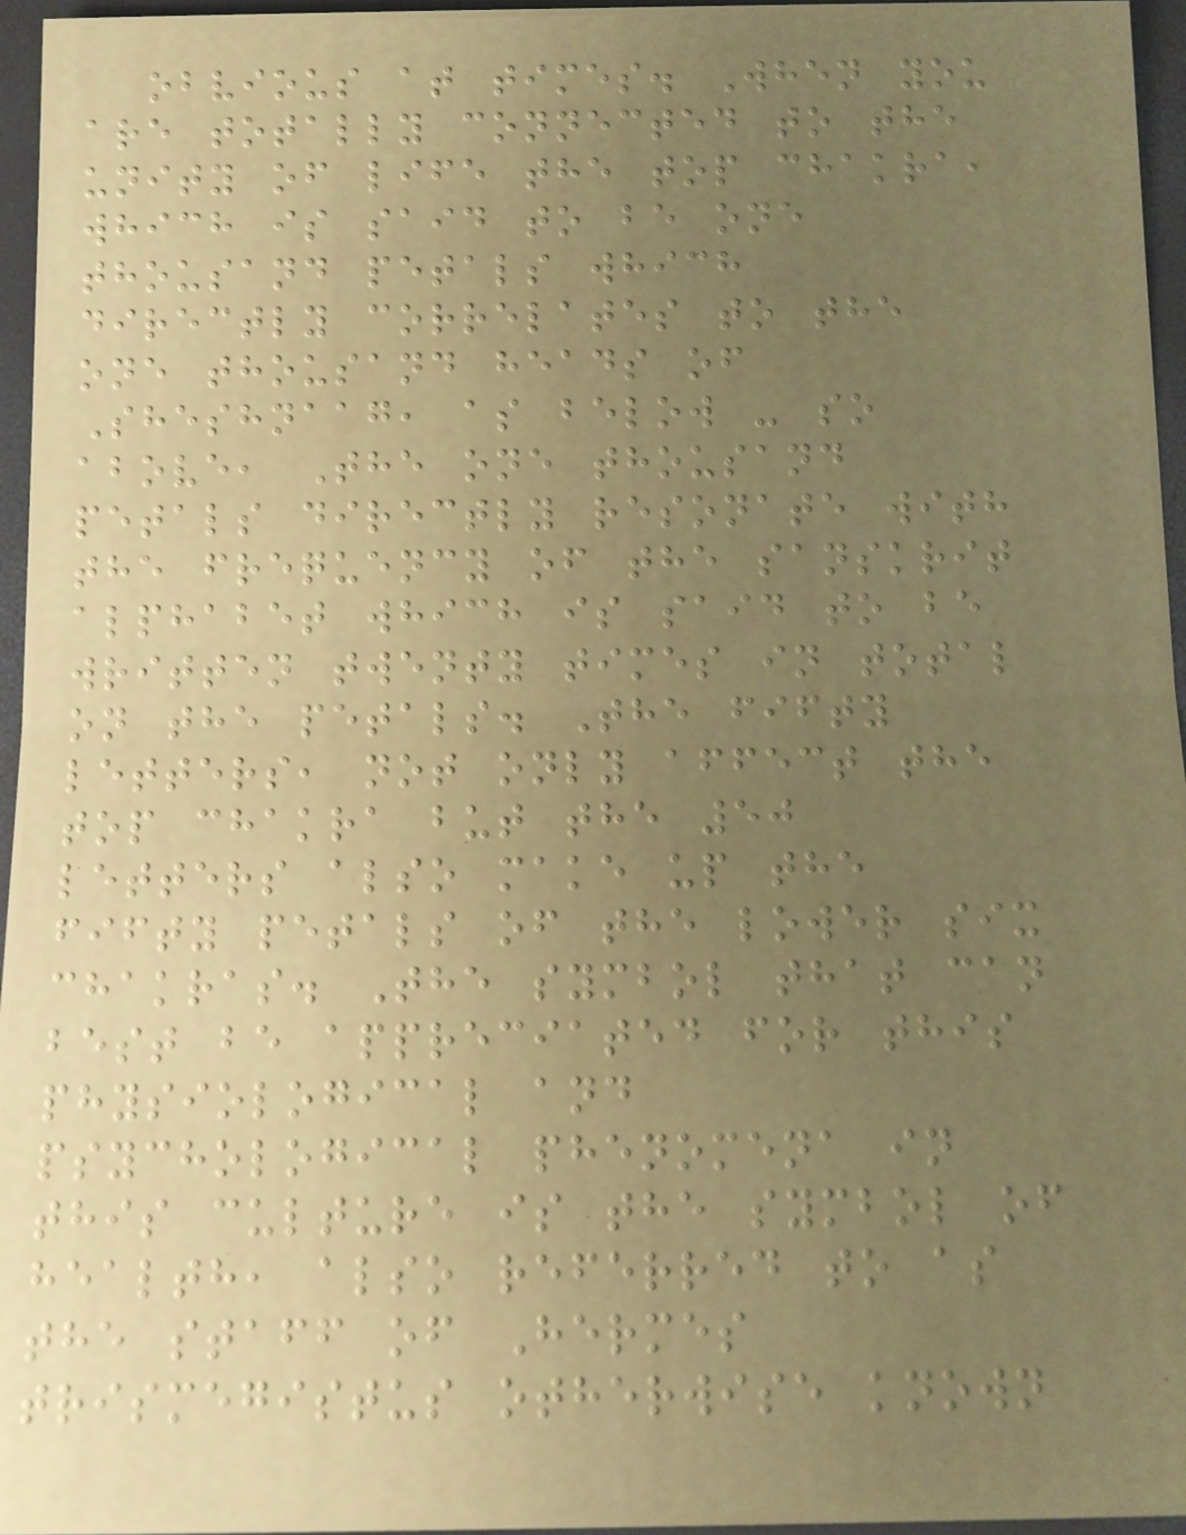obvious at times. When you
are totally connected to the
unity of life the top chakra,
which is said to be one
thousand petals which
directly correlates to the
one thousand heads of
Sheshnaag, as below - so
above, The one thousand
petals directly resonate with
the frequency of the sanskrit
alphabet which is said to be
written twenty times in total
on the petals. The fifty
letters, not only affect the
top chakra but the 50
letters also make up the
fifty petals of the lower six
chakras. The symbol that can
best be appreciated for this
physiological and
psychological phenomena in
this culture is the symbol of
health, also referred to as
the staff of Hermes
trismegistus otherwise known
